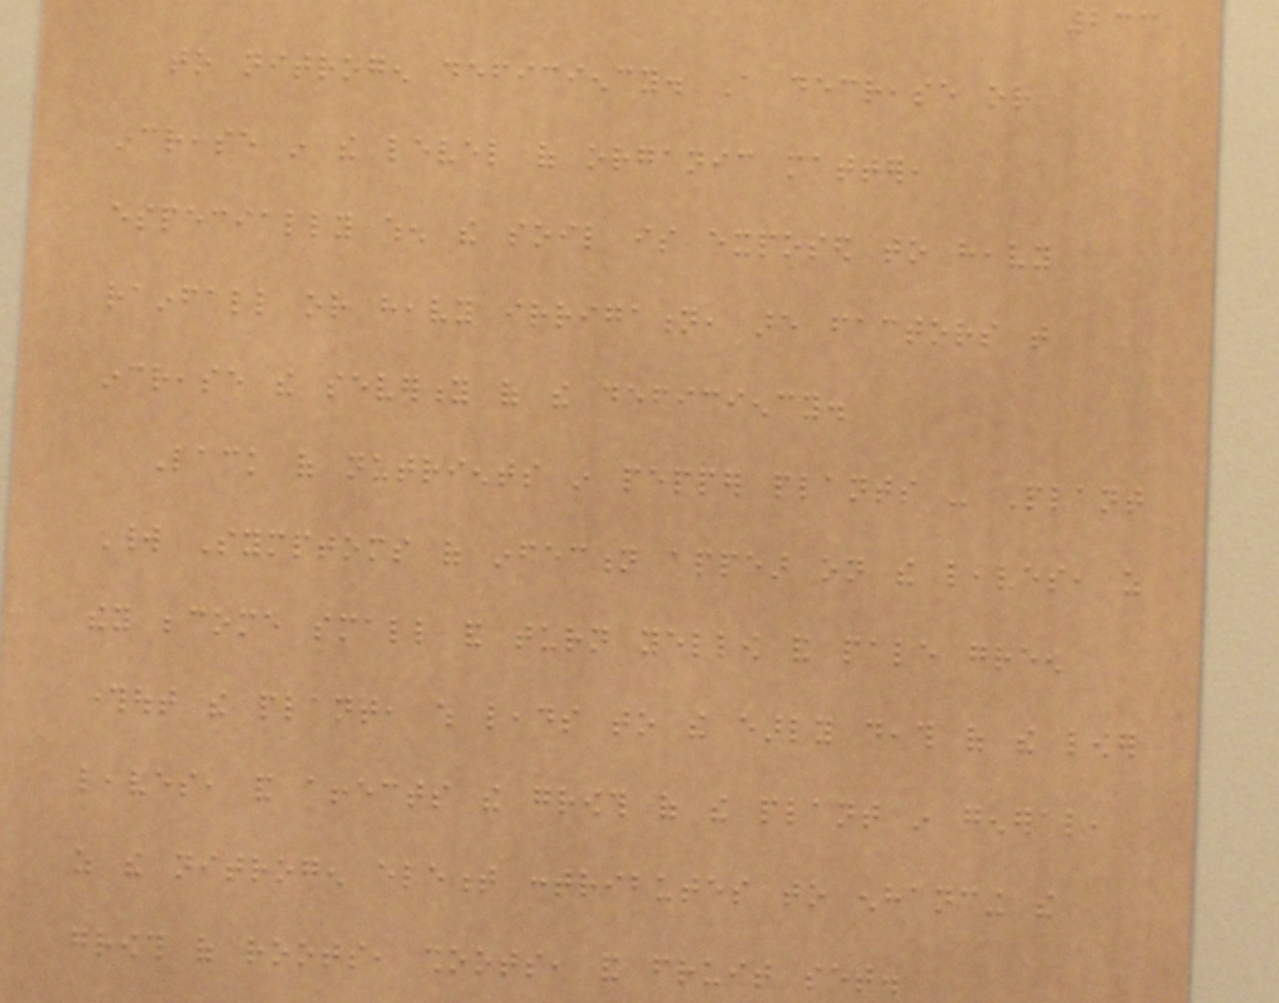233
to nitrogen deficiency. A decrease or
increase in the level of organic matter,
especially when the soil is exposed to heavy
rainfall or heavy irrigation, are factors that
increase the severity of the deficiency.
Lack of nutrients in pepper plants - Plant
World Symptoms of infection appear on the leaves, as
they become small and turn yellow and pale green
throughout the plant, which leads to the early death of the lower
leaves, and affects the growth of the plant in general,
as the nitrogen element contributes to enhancing the
growth of roots, shoots, and fruit set.
